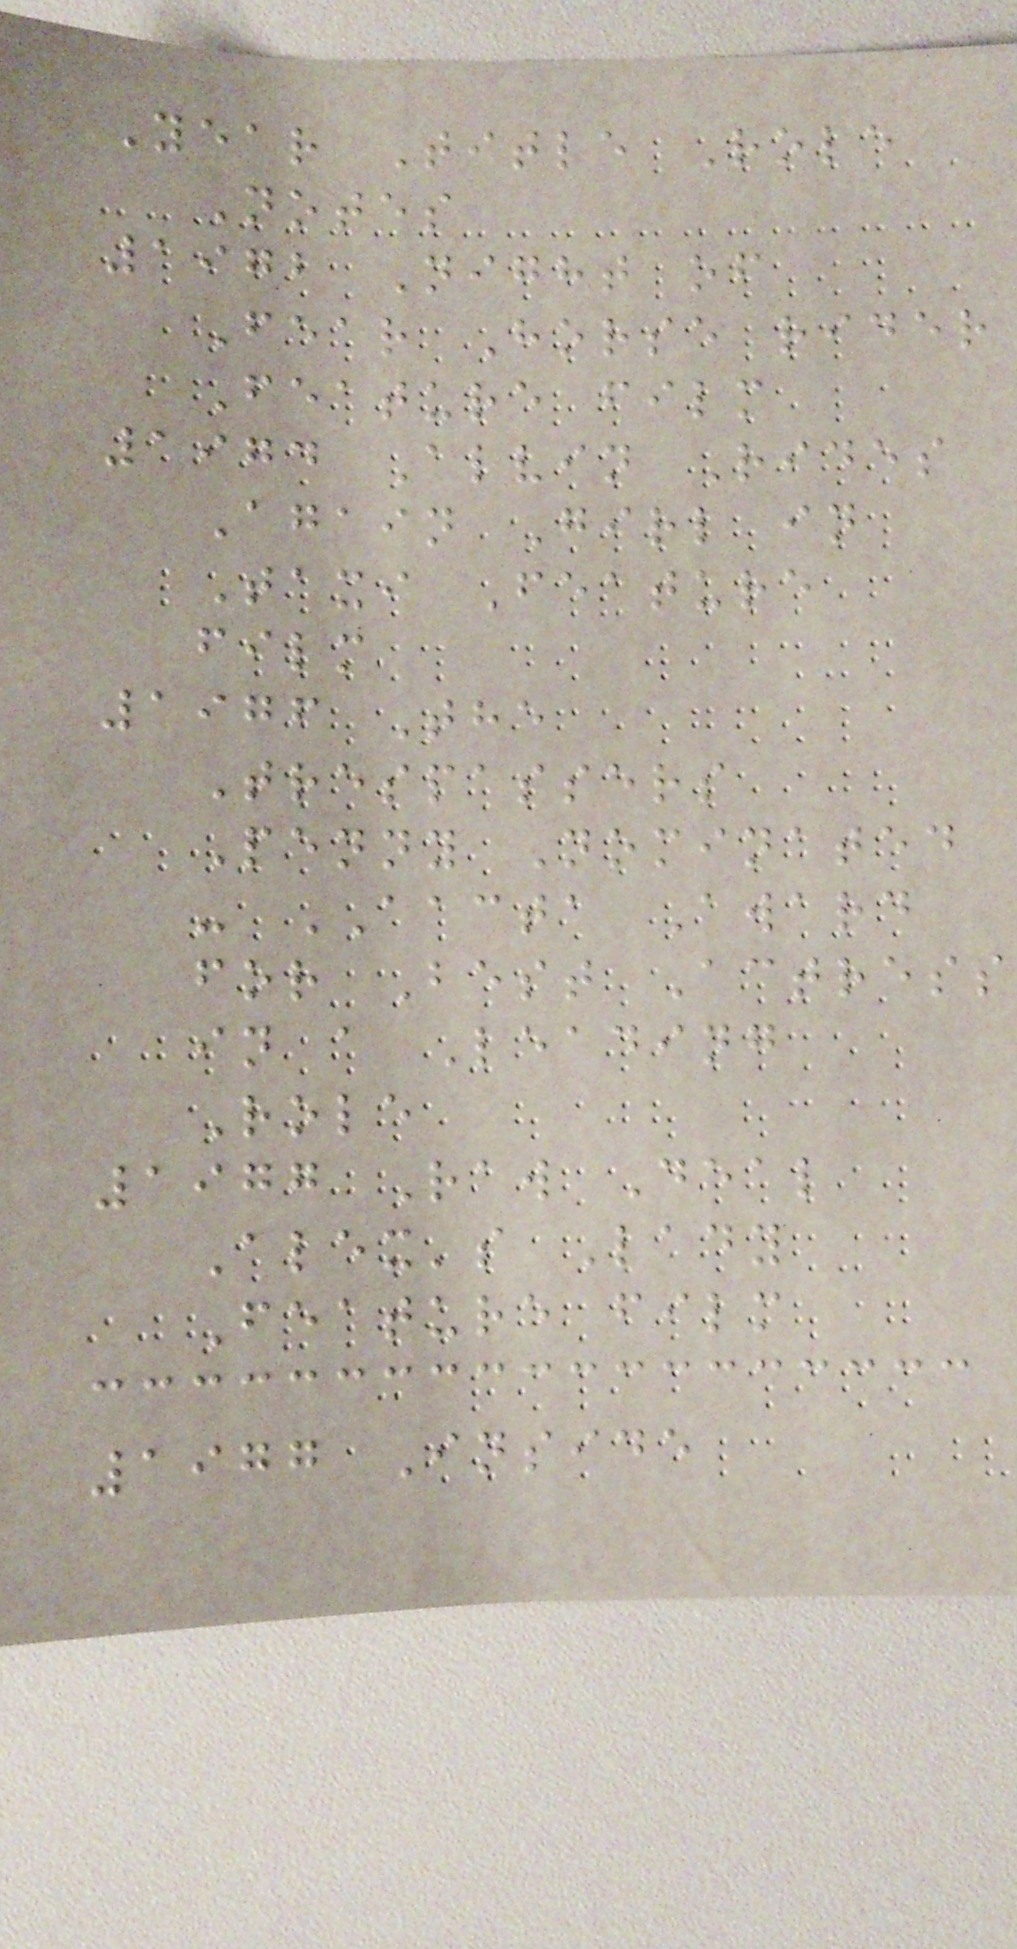Year Title Role
Notes
1972 Night of
Fear Horse rider
Feature film
1974 Alvin Rides
Again Girl in
Taxi Feature
film
1976 The
Trespassers
Penny Nominated
- AACTA Award
for Best Actress
in a Leading
Role
1977 Raw Deal
Alex's Lady
Feature film
1977 Inside
